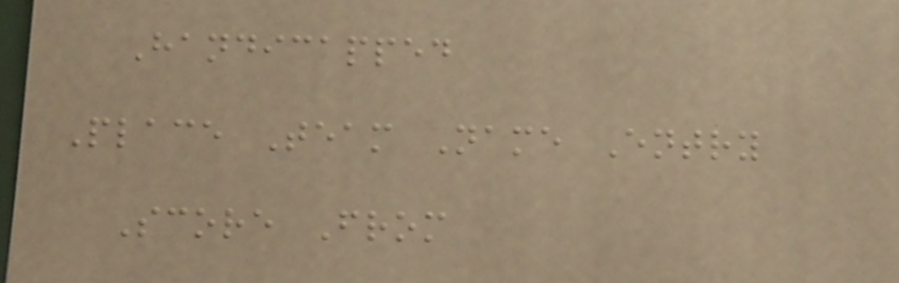Handicapped
Place Team Name Entry
Score From
